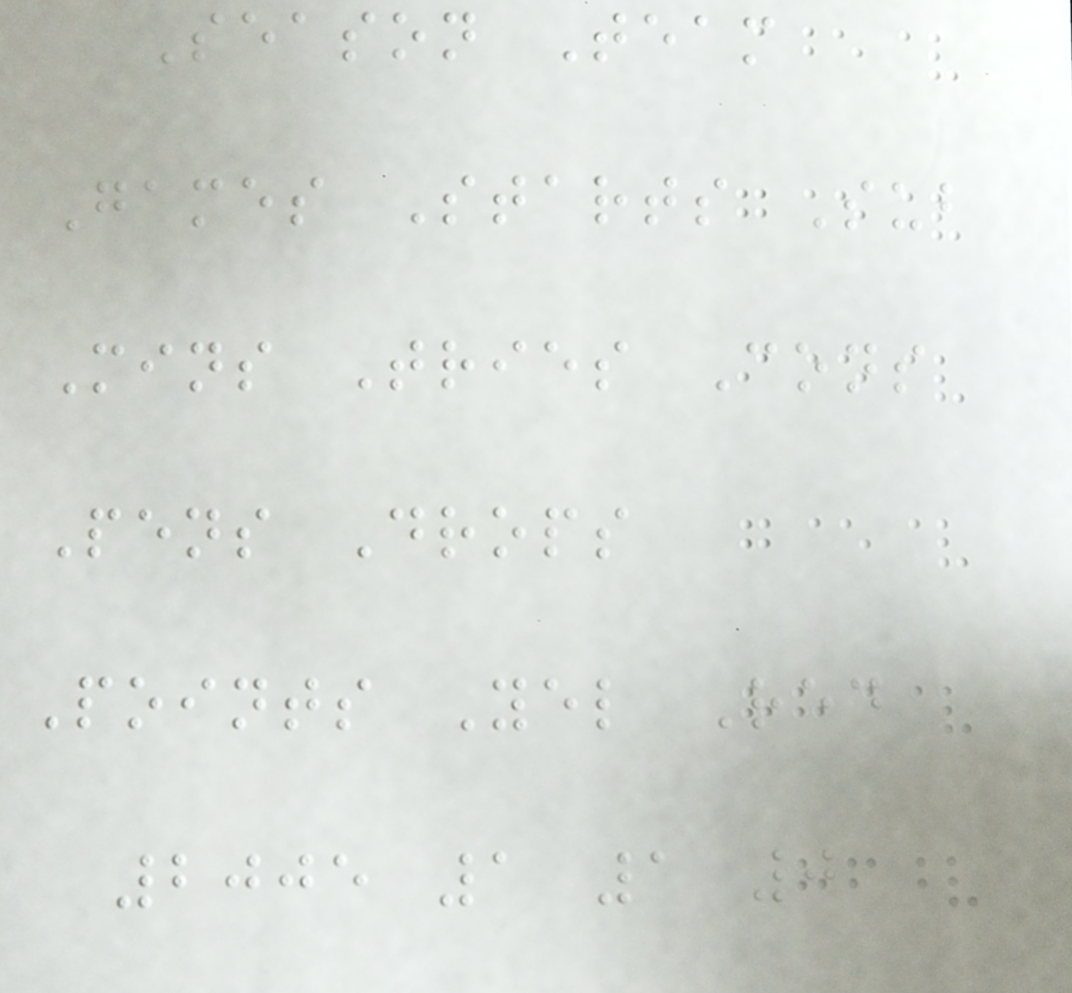Season Team
Games Starts Sub
Mins Tries Cons
Pens Drops
Points Yel Red
2005 1 1 0
